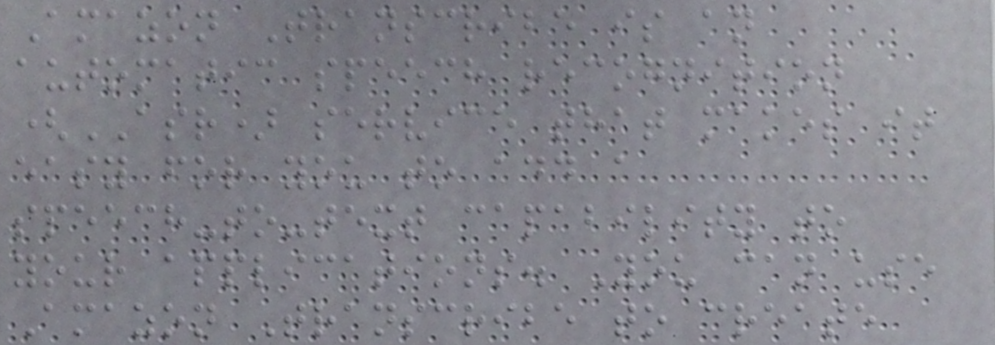Amazon Transcribe is an
automatic speech recognition
(ASR) service that makes it
easy for you to add a
speech-to-text capability to
your applications. You can use
Amazon Transcribe to create
